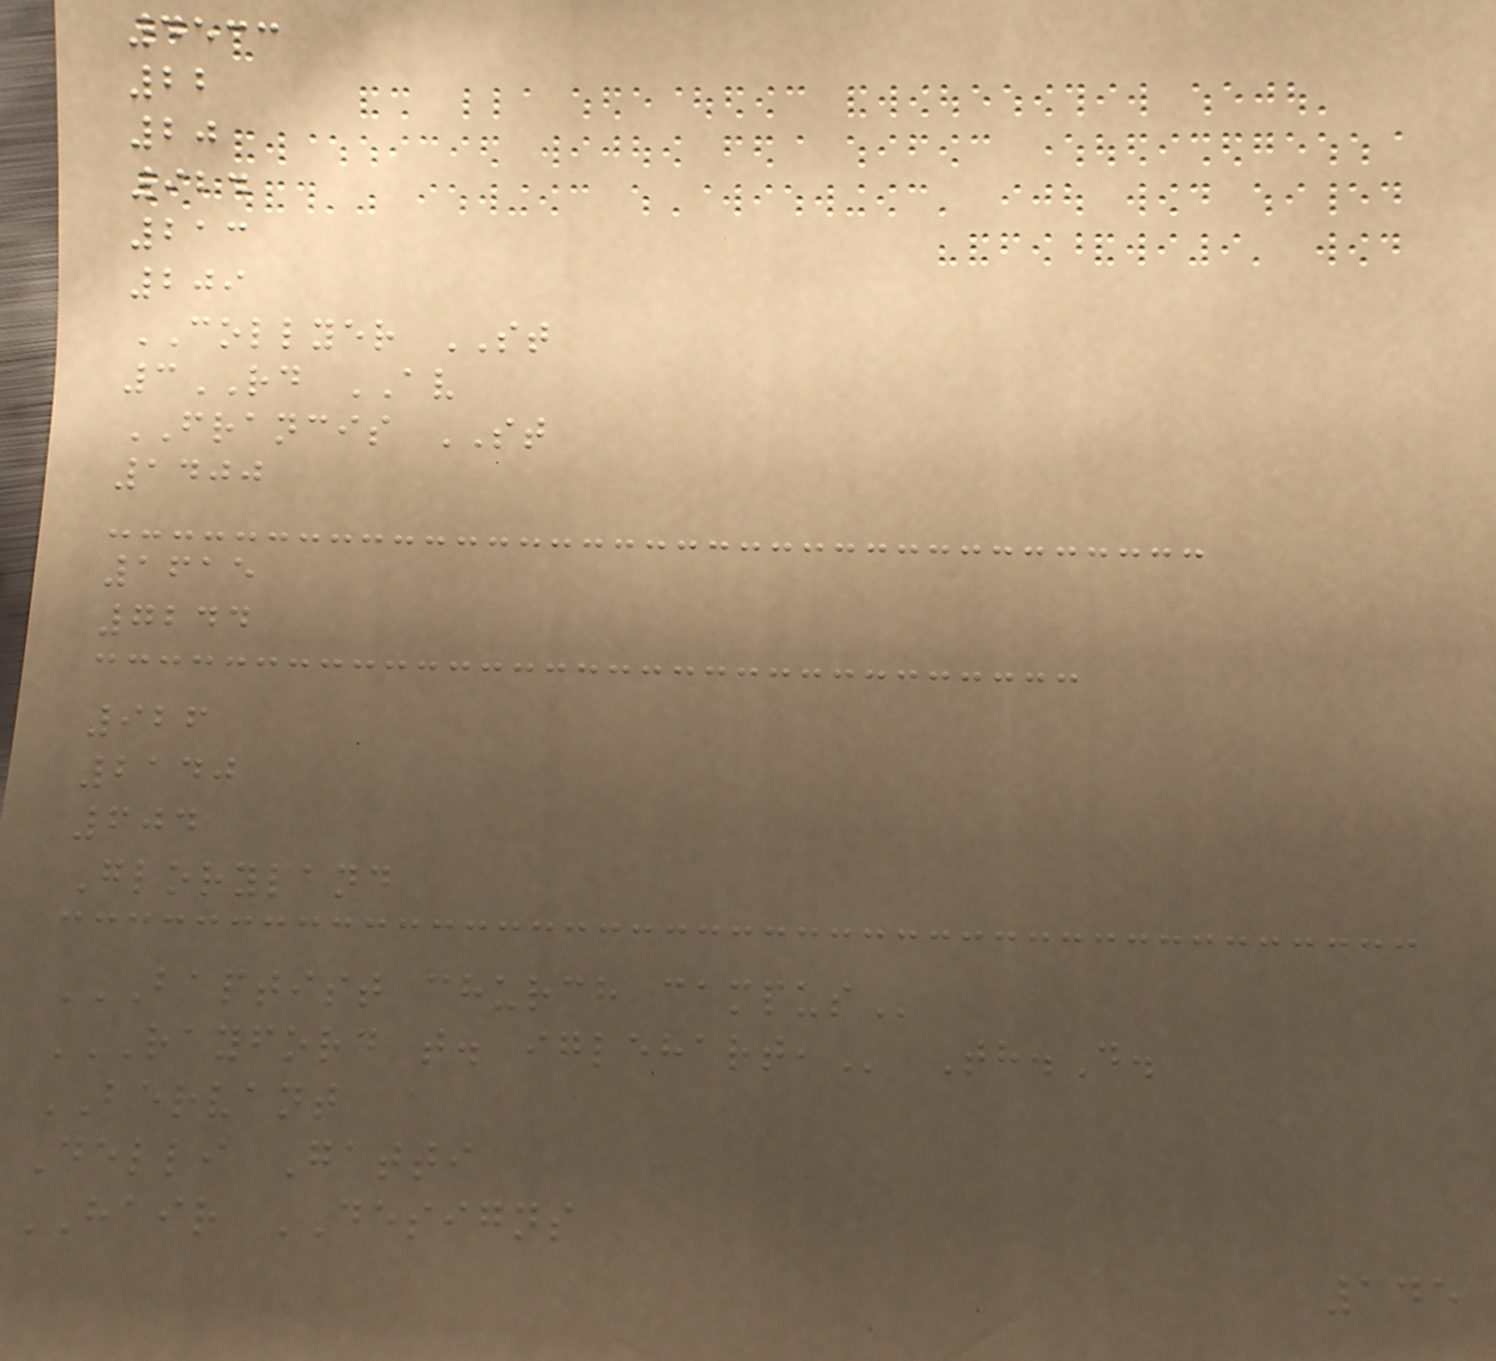4533
22
20
924
213
209
COLLYER ST
3RD AV
FRANCIS ST
1400
1615
7244
926
2140
604
Gloryland
BAPTIST CHURCH CAMPUS
RAYFORD T. IGLEHART, Th.D.
BERVANT
Delli Gatti
HAIR DESIGNS
145
